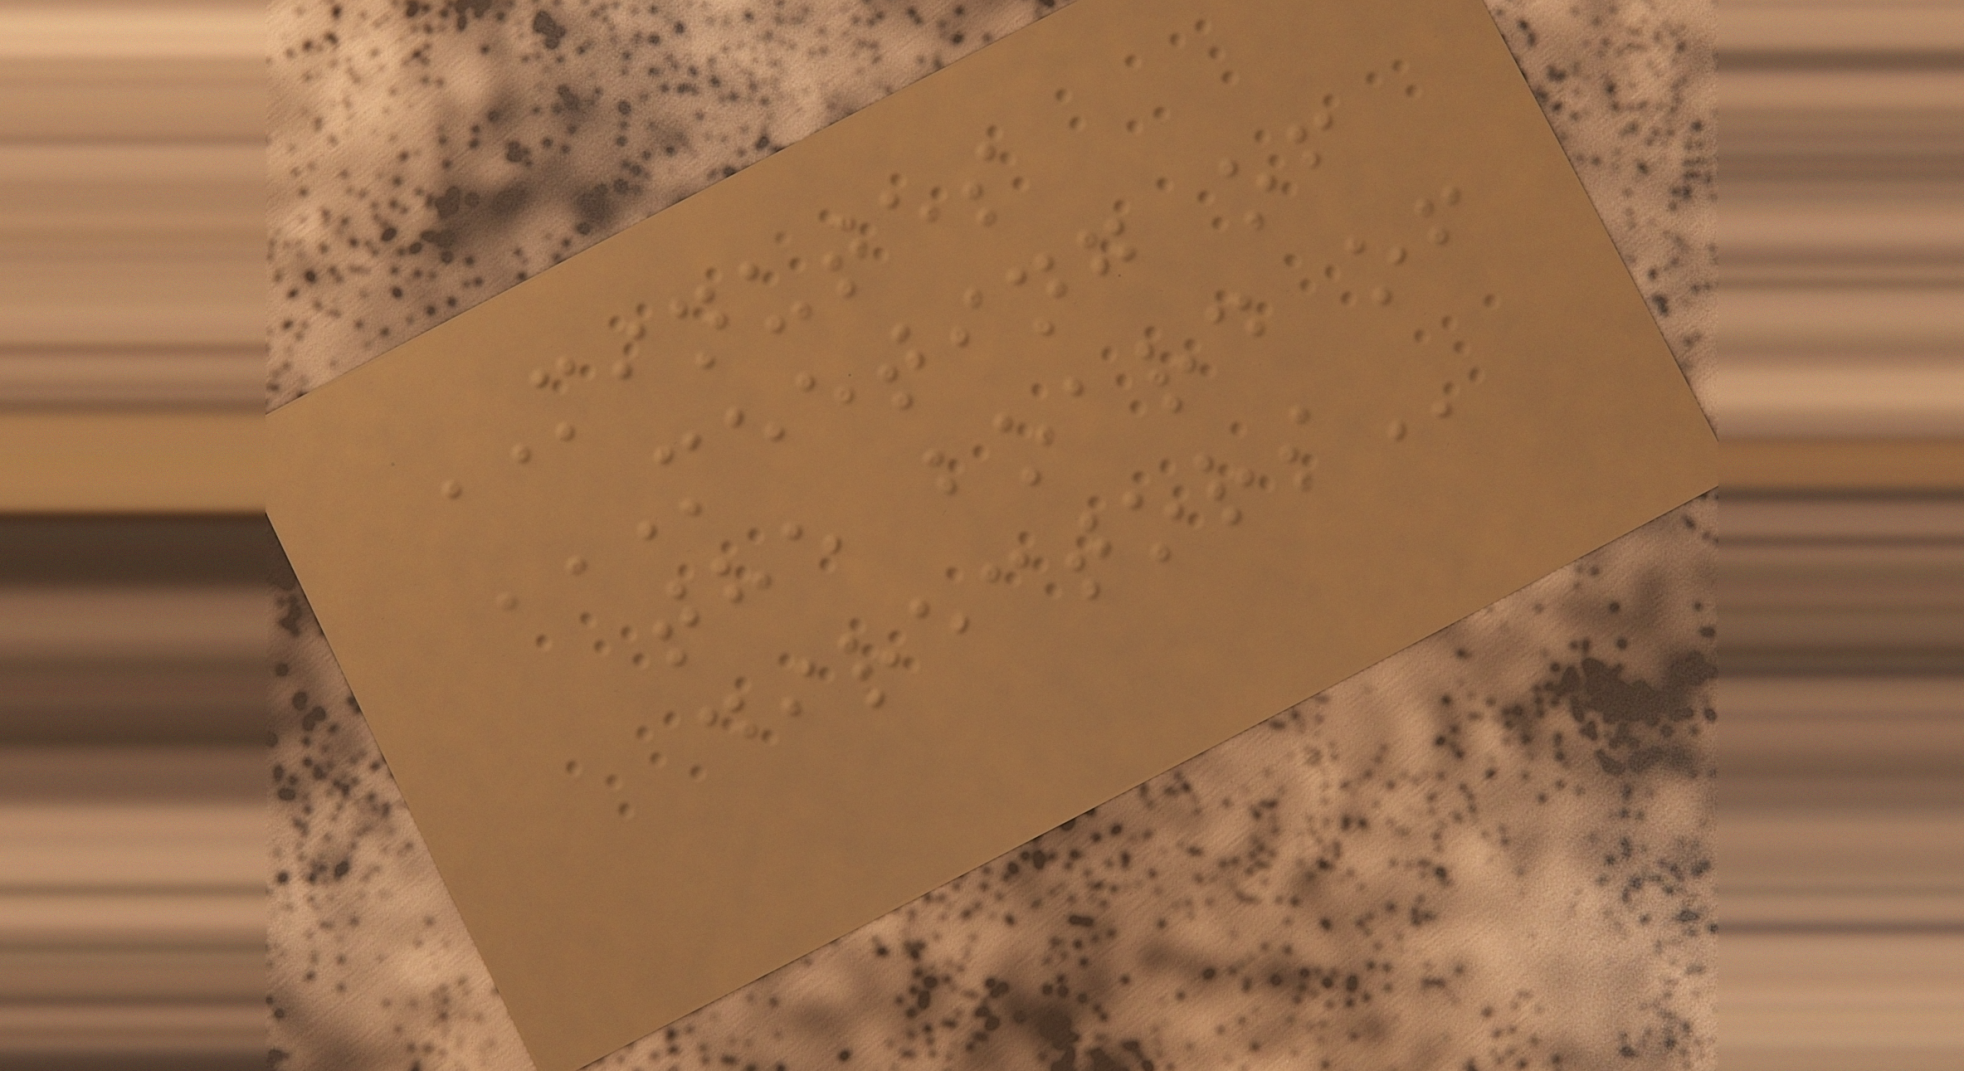MINUTES
MEETING OF
THE BOARD OF
DIRECTORS
